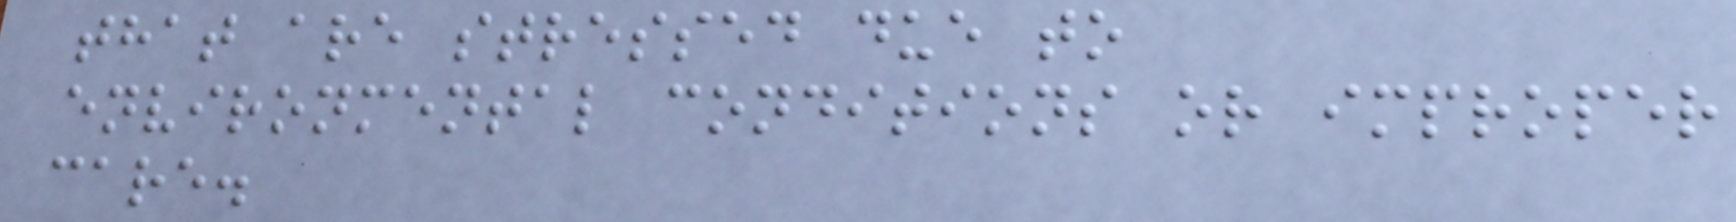that are stressed due to
environmental conditions or improper
care.
